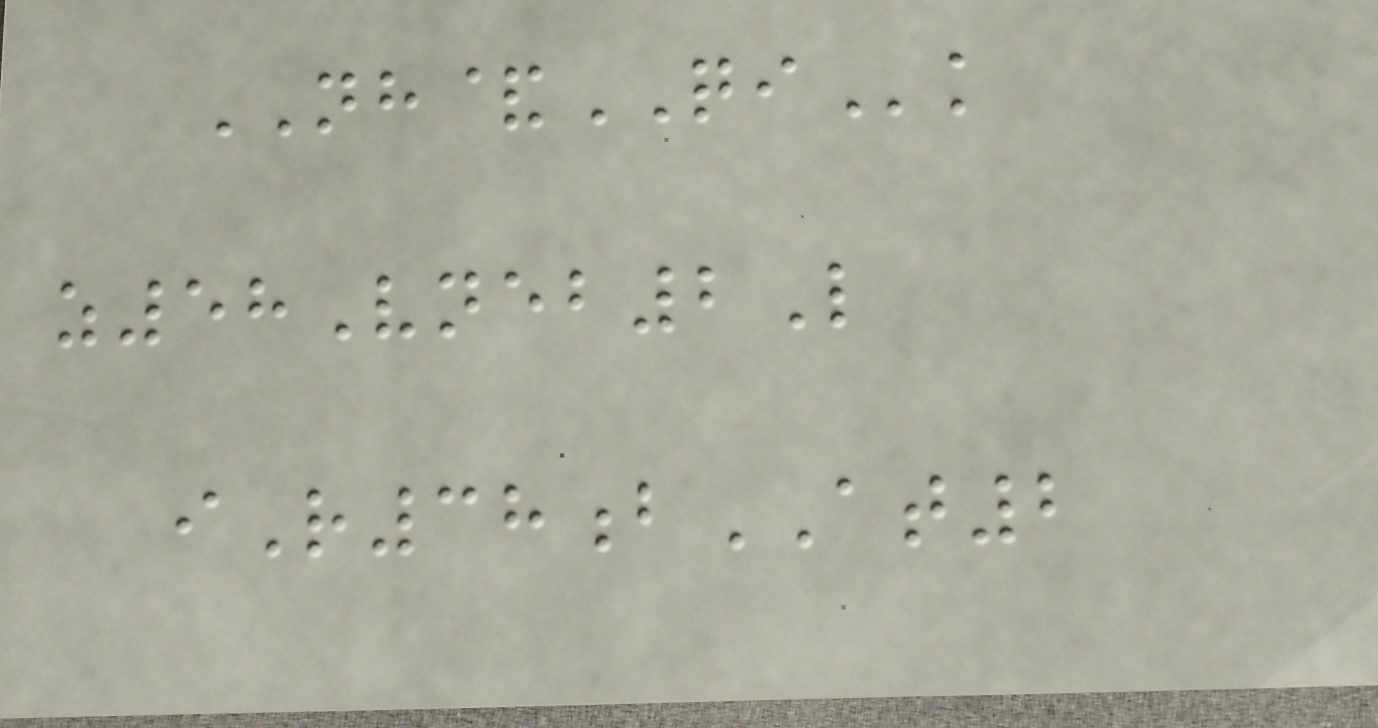NH&QIk
z58Vneb2L
iR38bAT2
